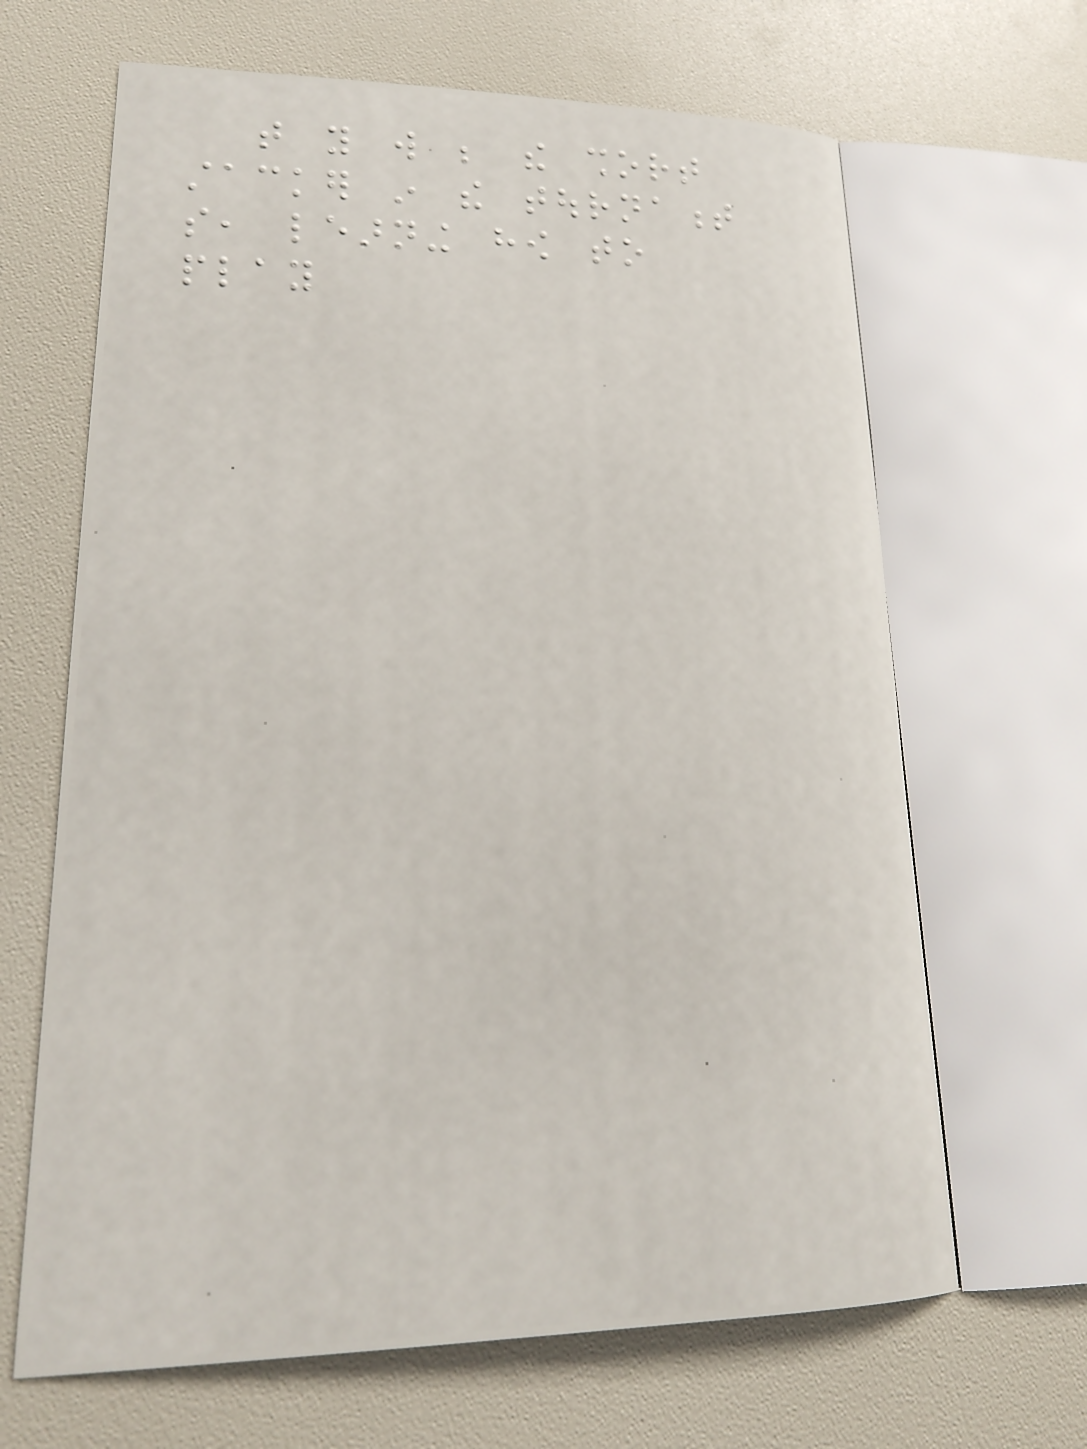that you will be the short
stacker in the tournament
so, learning how to
play
